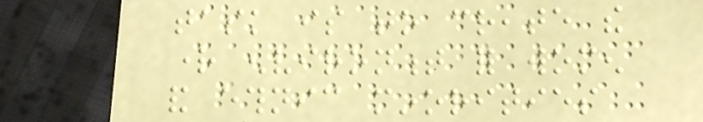task is to create the
right environment for women
and ethnic minorities
